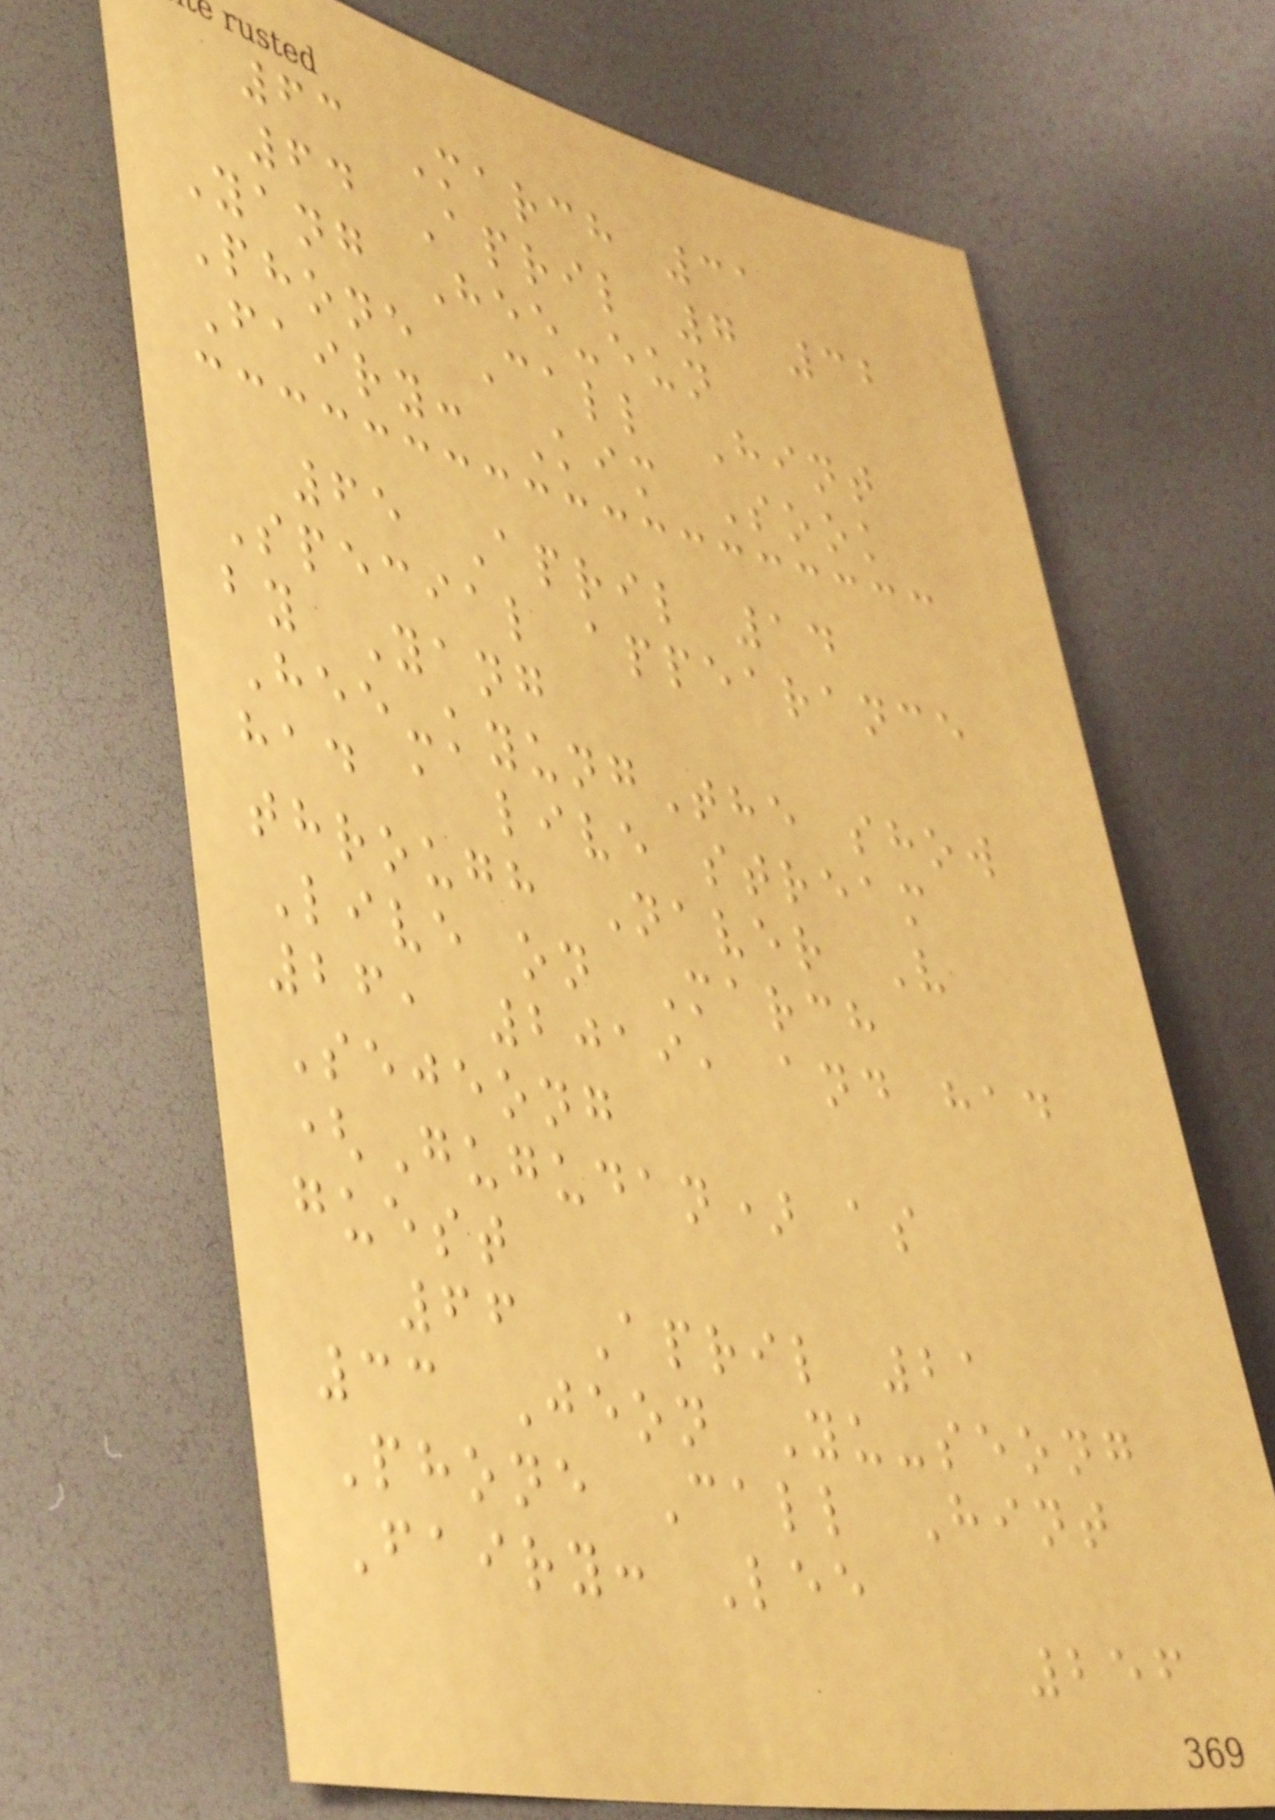63 March 31
64 April 7 32
Yang Hee-eun
Phone Call Hint
Fairy: Kim Sook
65 April 14
Special appearance
by Yang
Hee-kyungThe show
had a live stream
through Naver V
Live on March
26, 2019, and had
Sejeong
(Gugudan) as
guest
66 April 21
33 Jeon Yu-seong
Phone Call Hint
Fairy: Lee
256
